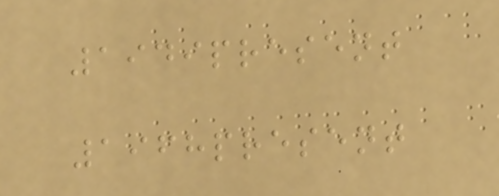1949present
1968present
